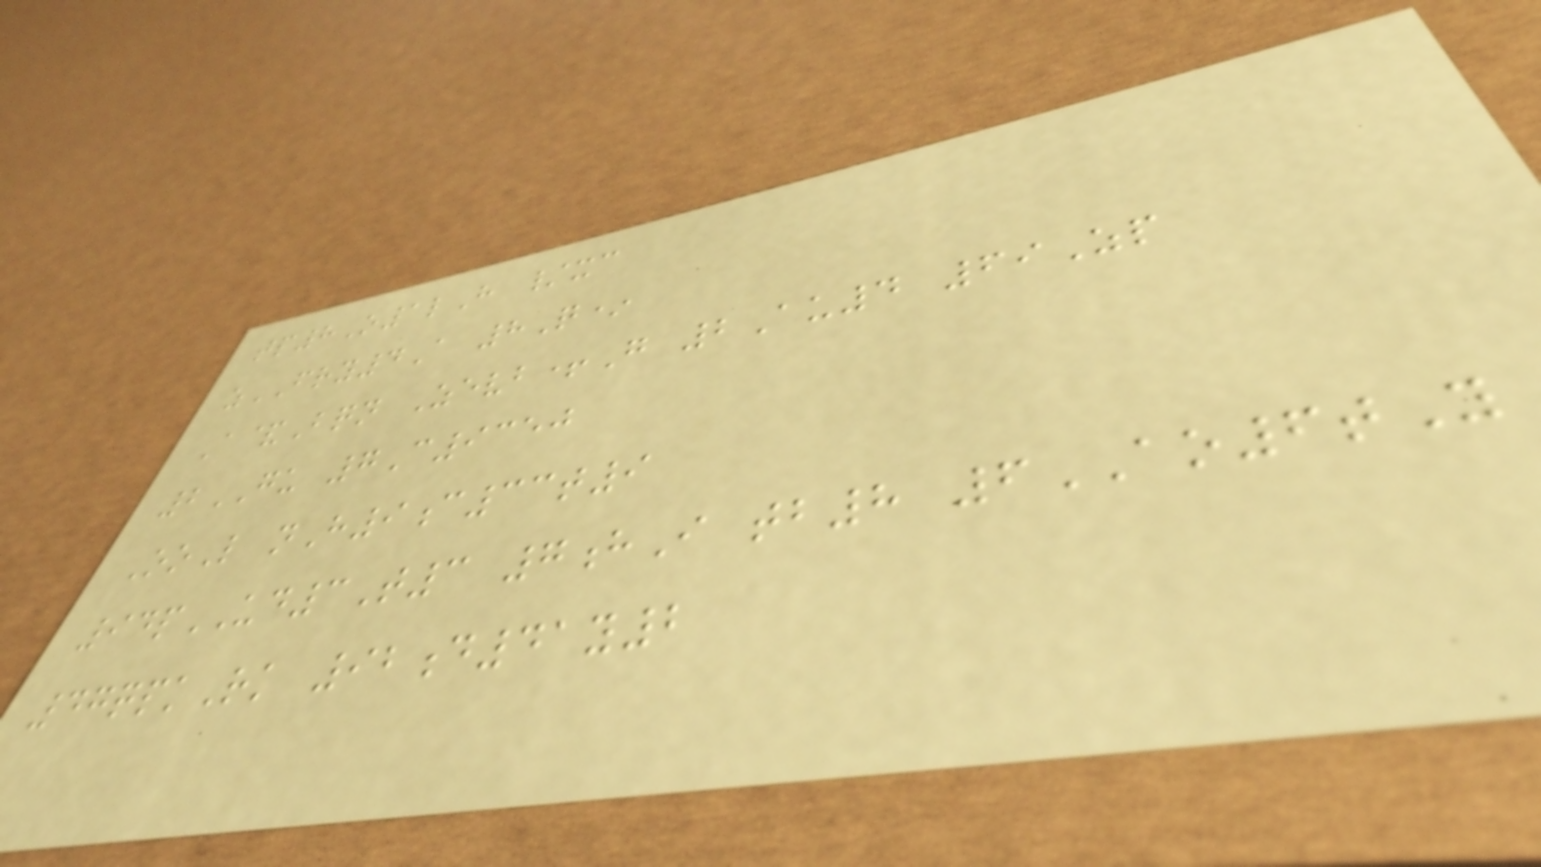tp8O1lH /xc
zFRY4A 8Q*
A&Bqn Zevb+G 2Au4 69Zp
2GU 7C9350
OoL nH9c33t9
94pUD3T3 7hI tb8 6AO6tY
47qpkRk 92d41y2
